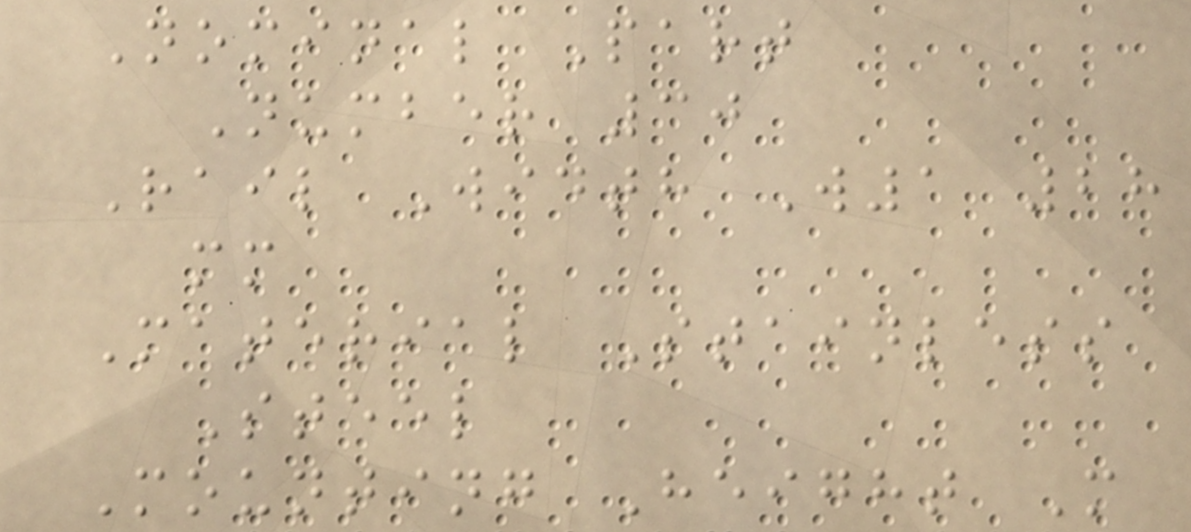Nominal Part
Number 30
Rail Width W1 28
mm
Material Stainless
Steel
Mounting Height M
